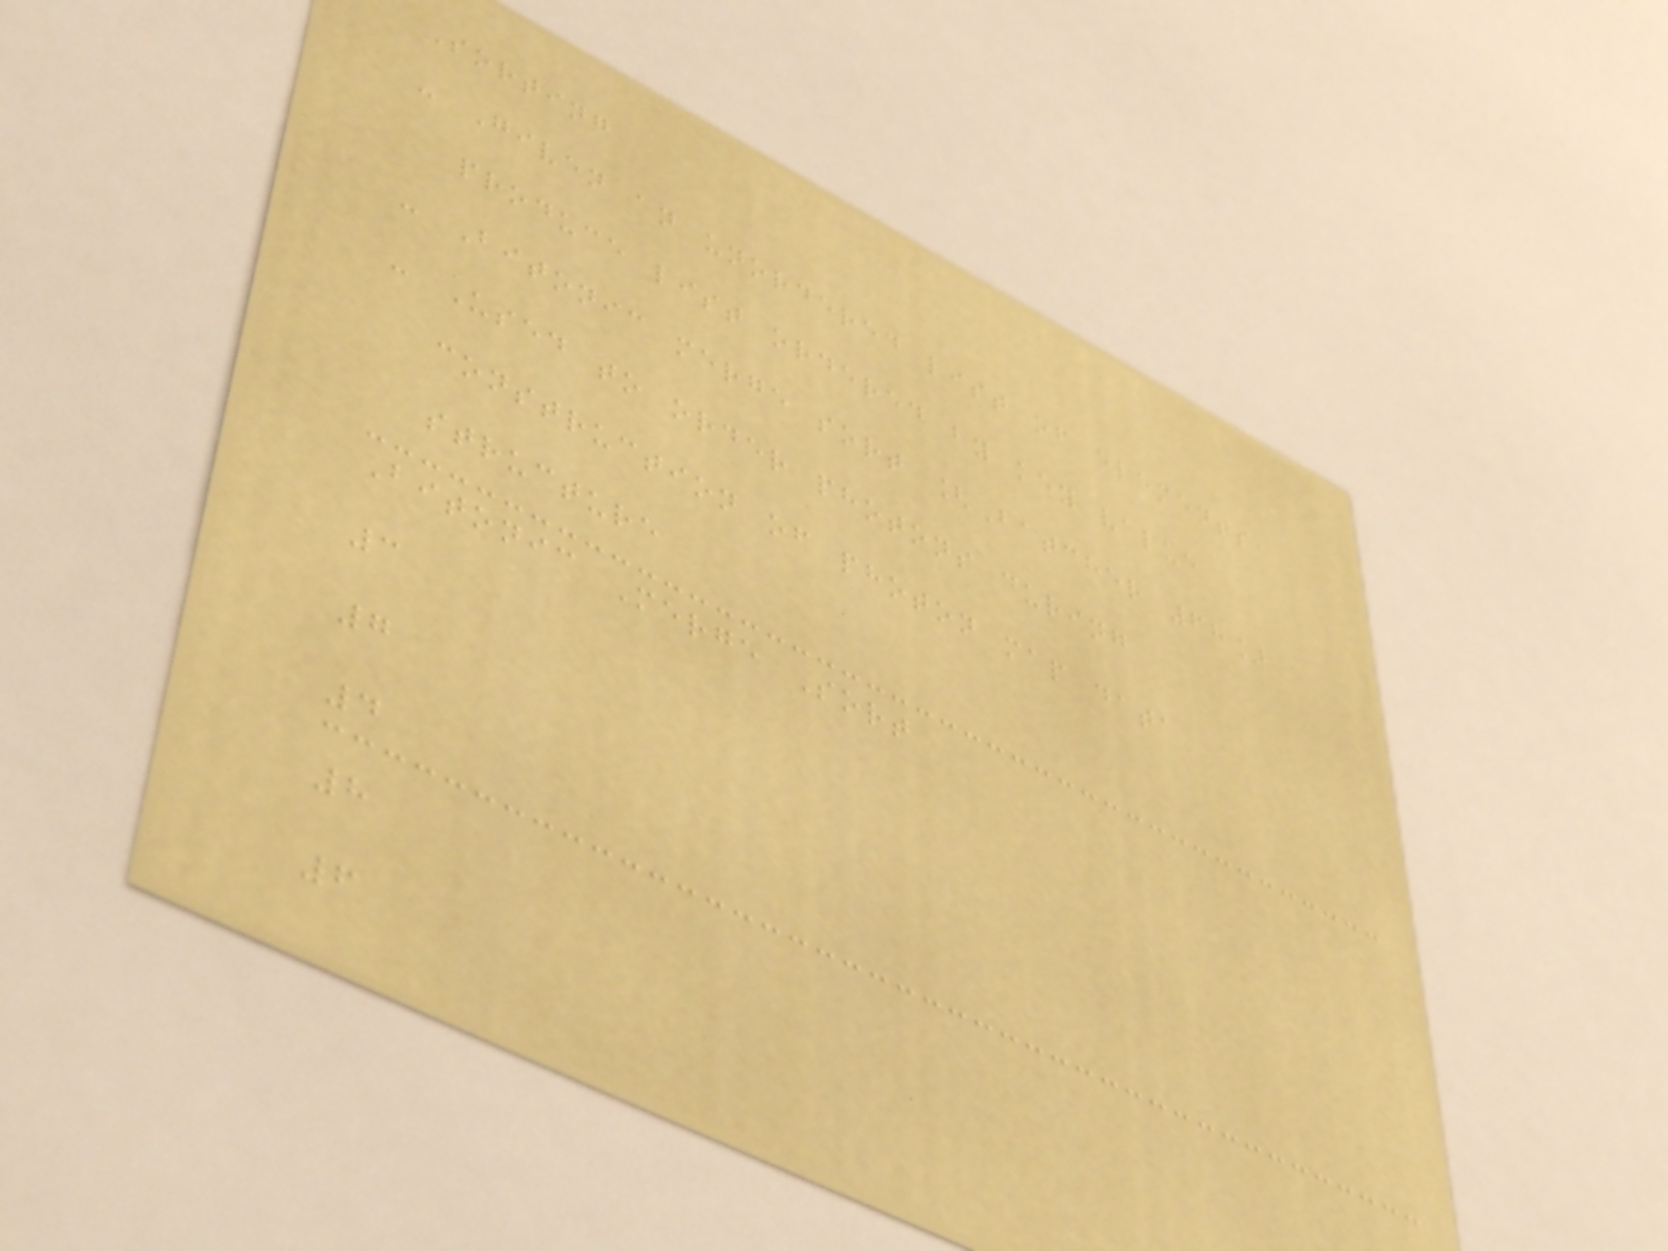Sorting
- Given an unordered list of elements,
produce list ordered by key value
- Bitonic merge sort [Batcher 68]
- Used to order photons during
construction of photon map data
structure
Bitonic Merge Sort
3
7
4
8
6
